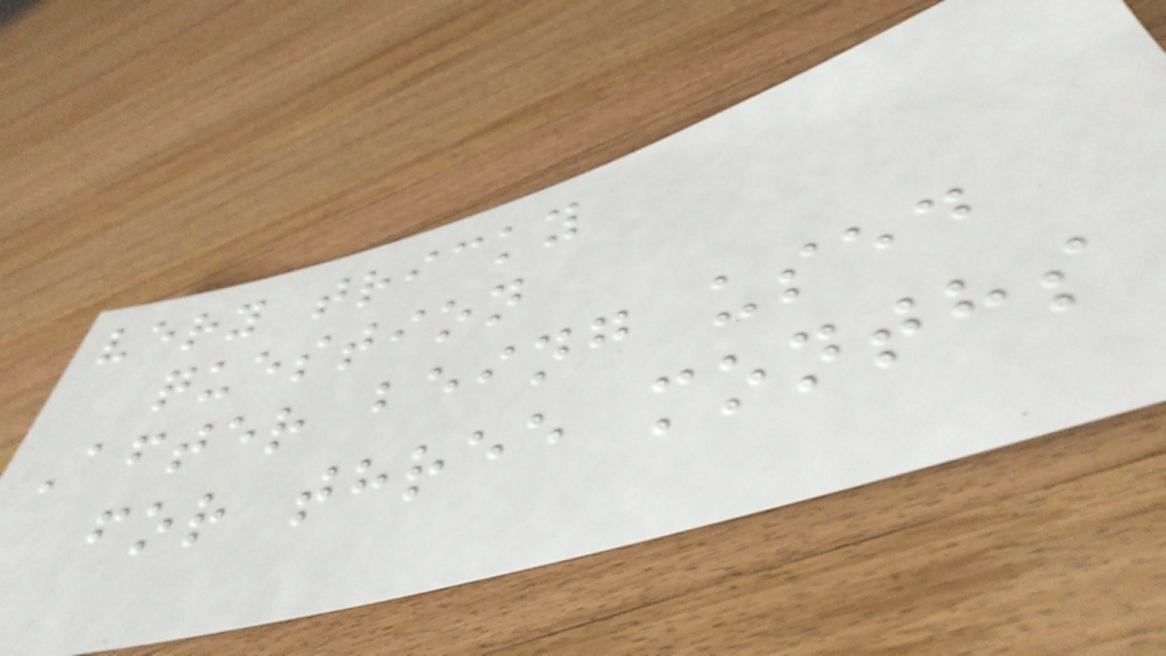very tricky
question
After being used
for three months
